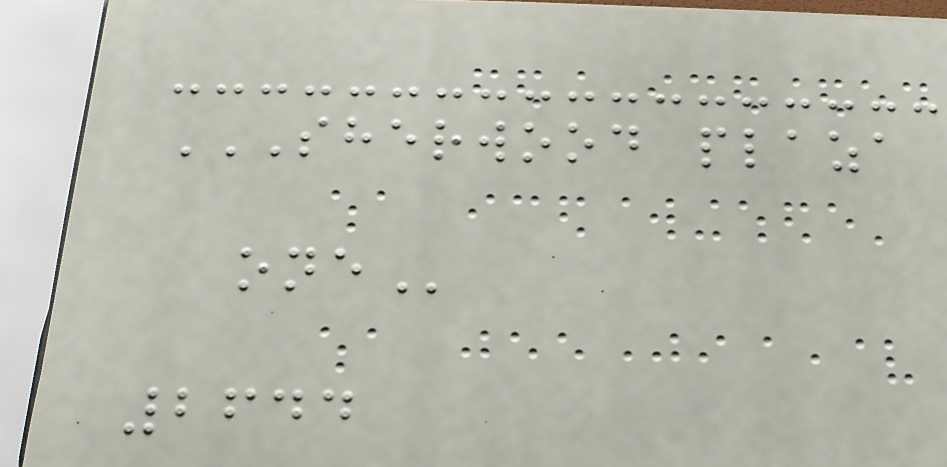SHERWOOD PLAZA
ONE
2644
